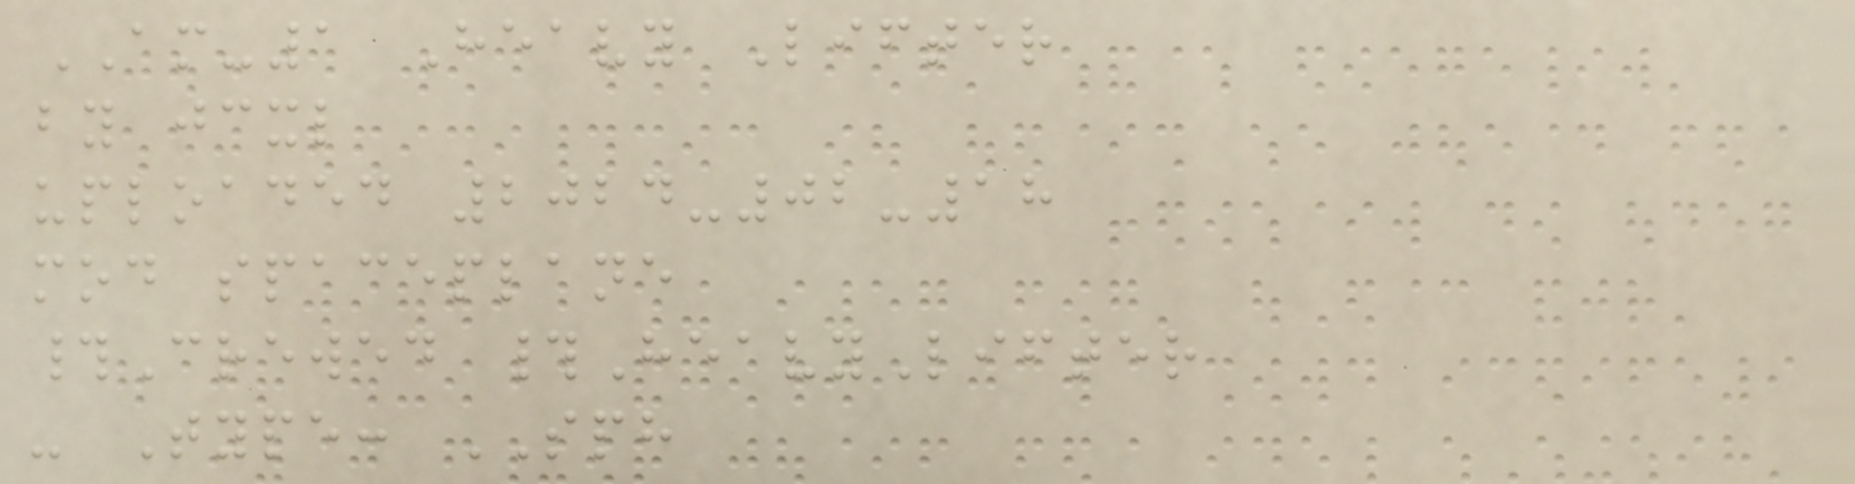AM-1 Heavy Lifter
by jcxl
uploaded 2024-02-18
mod spaceplane
#Crewed #HeavyLifter
- Type: SPH
